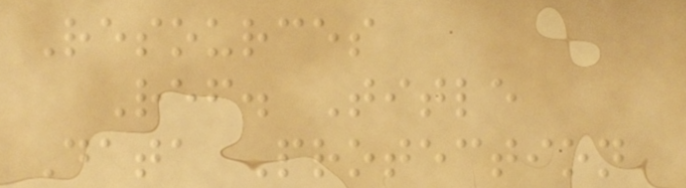Resources
Ref. Title
Data Protection
